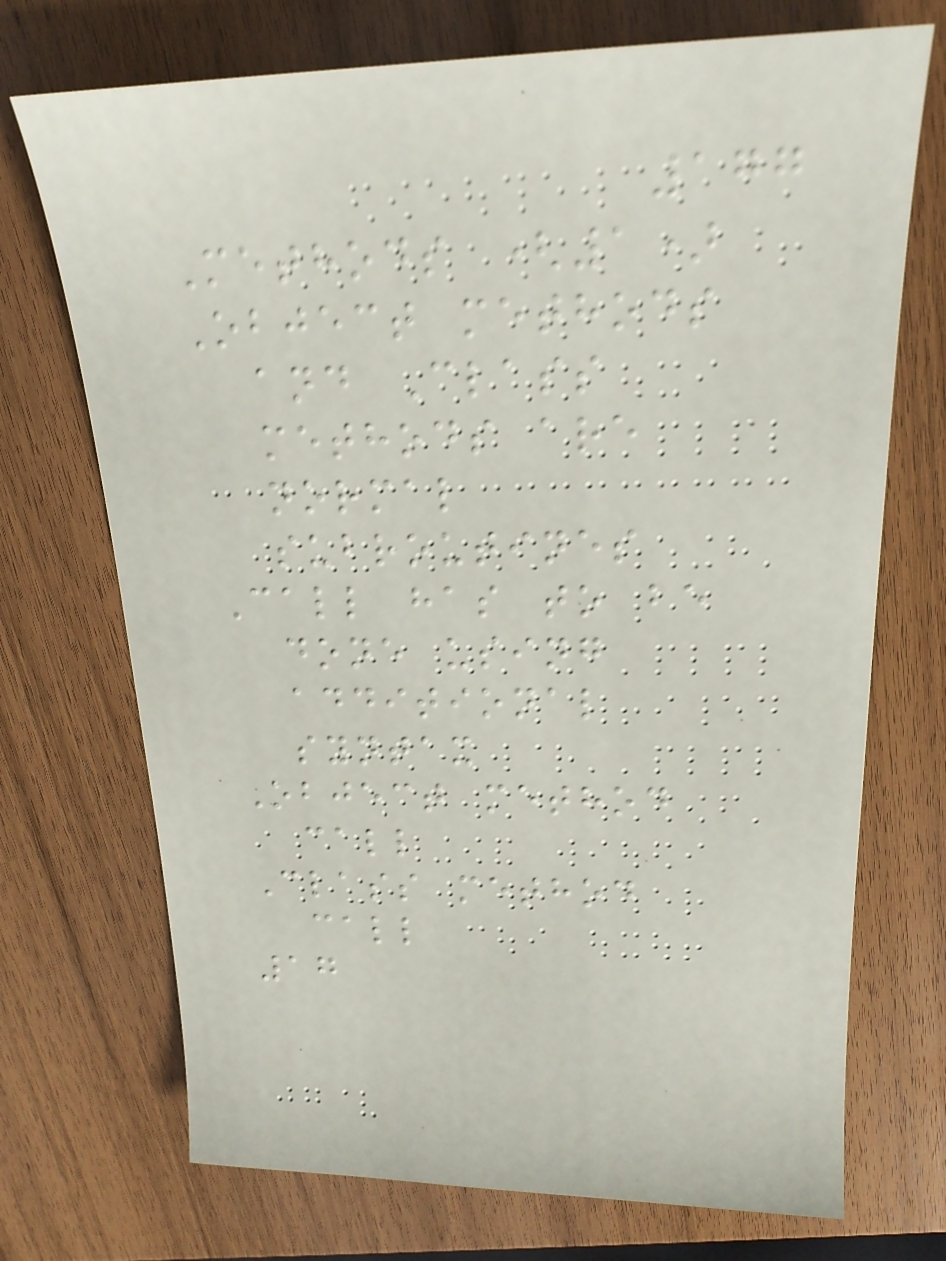177
Methods (1)
Object methods
and Class
methods are
normal
subroutines
Call has to be
done using
additional
syntax
Object method
call
Class method
call
17
